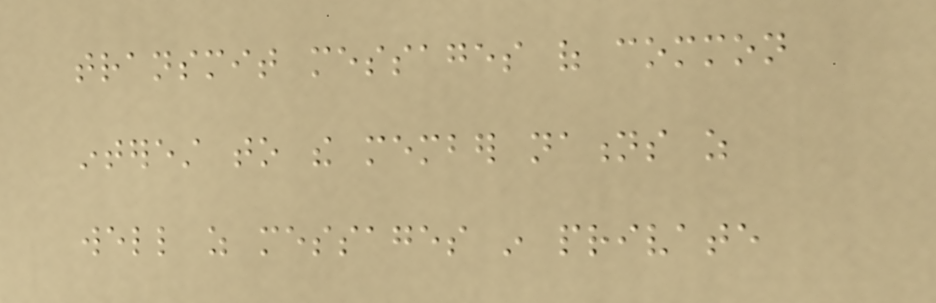transmit messages of common
interest to the member nations as
well as messages in private
